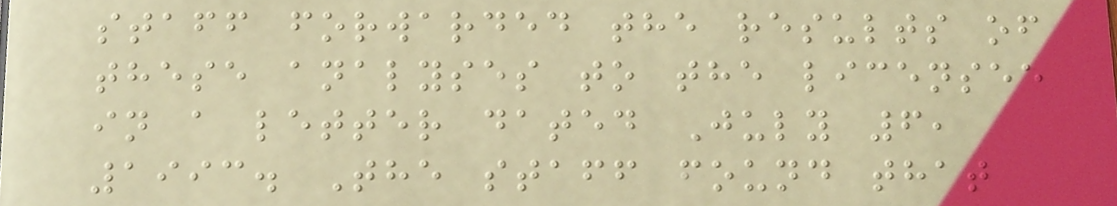staff forwarded the results of
these analyses to the licensee
in a letter dated July 6,
1993. The staff found that
